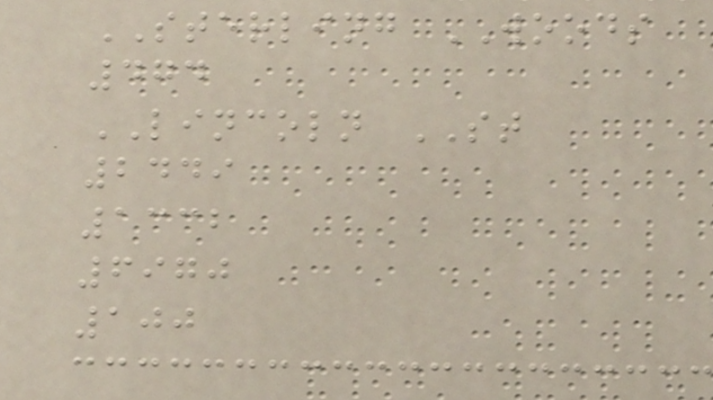STERLING WOODS
474
LINCOLN ST
2449
1332
6970
100
